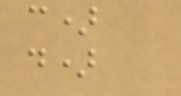c)
d)
